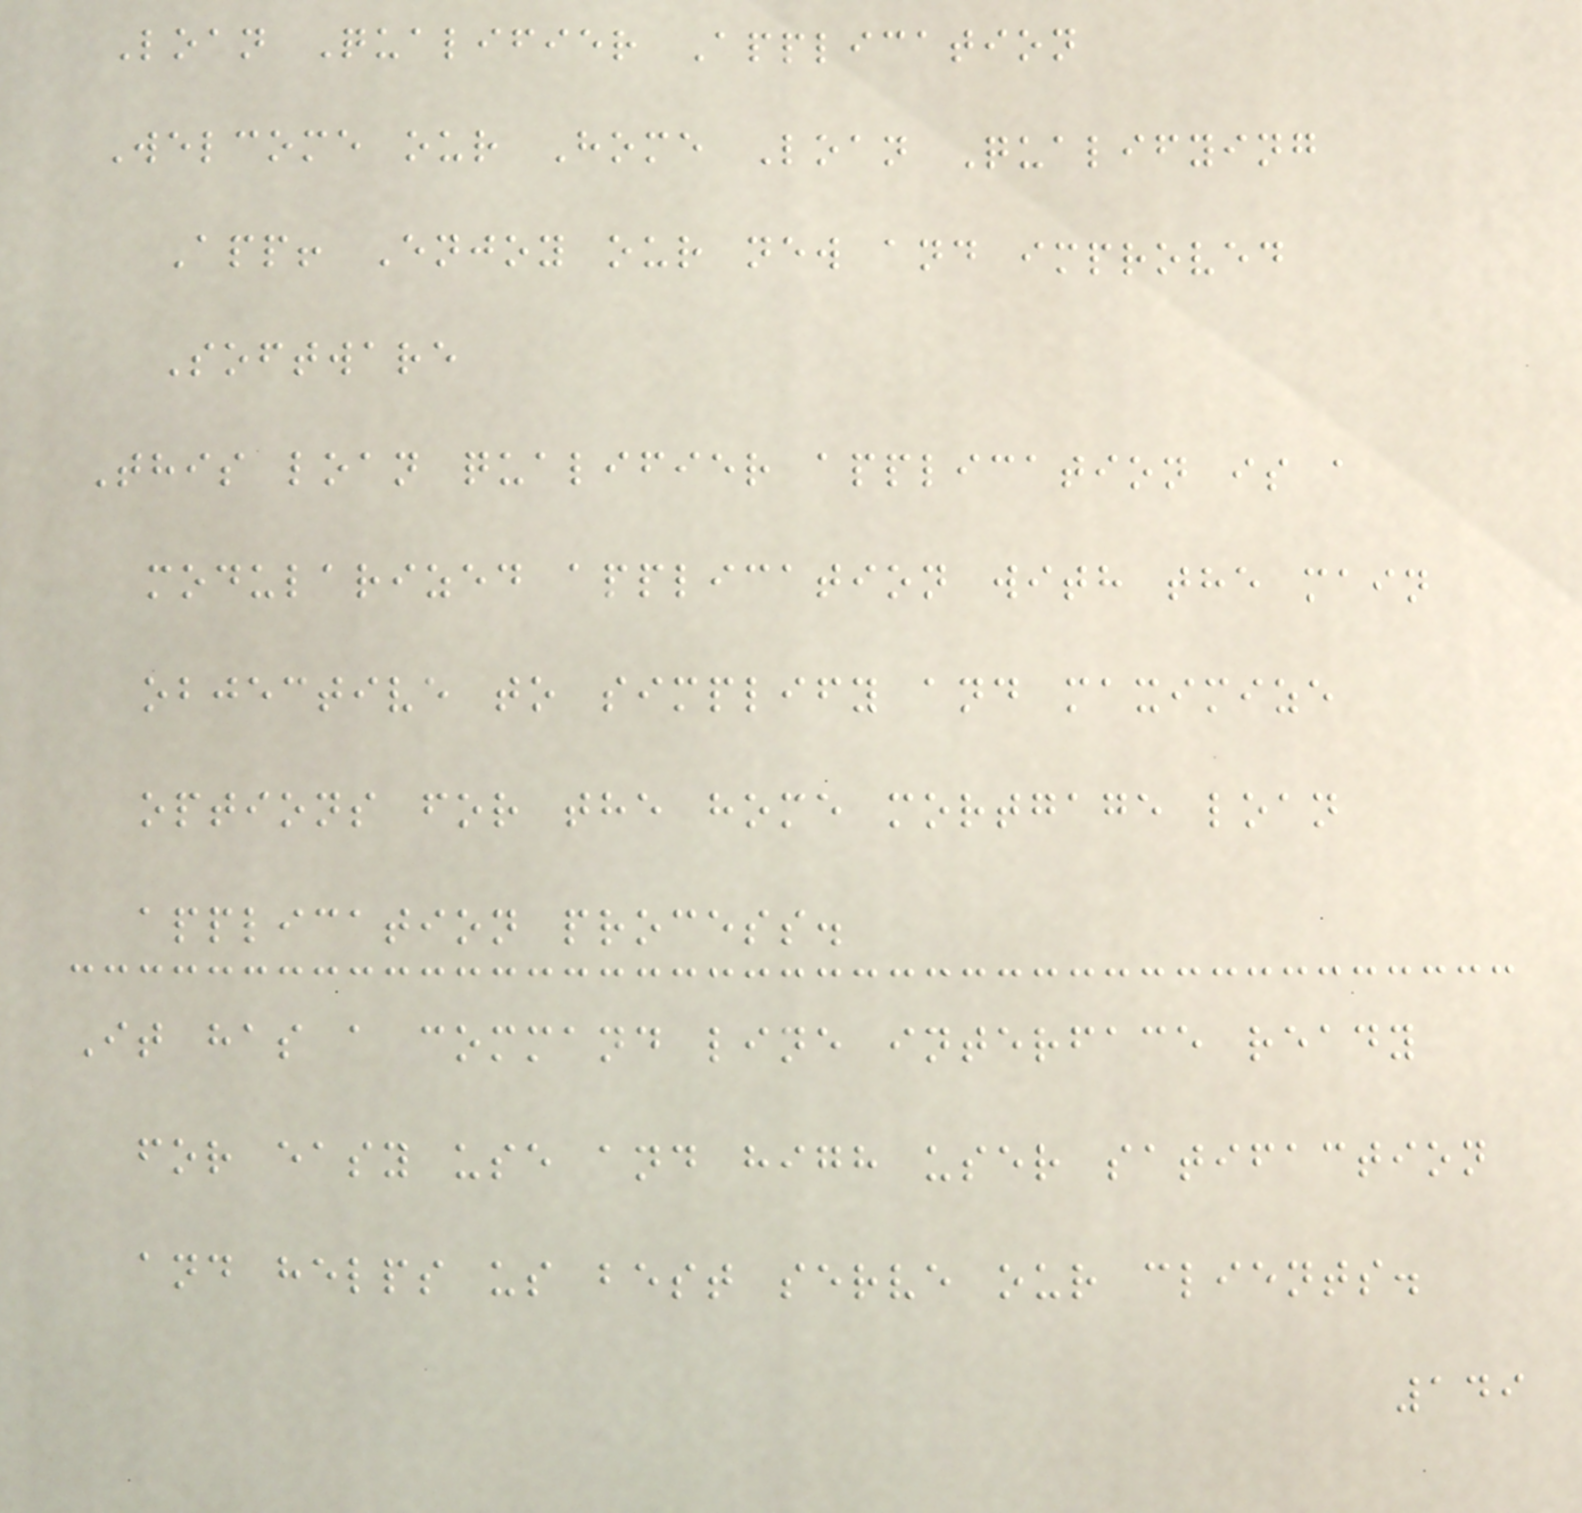Loan Qualifier Application
Welcome our Home Loan Qualifying
App! Enjoy our new and improved
Software
This loan qualifier application is a
modularized application with the main
objective to simplify and maximize
options for the home mortgage loan
application process.
It has a command line interface ready
for easy use and high user satifaction
and helps us best serve our clients.
149
